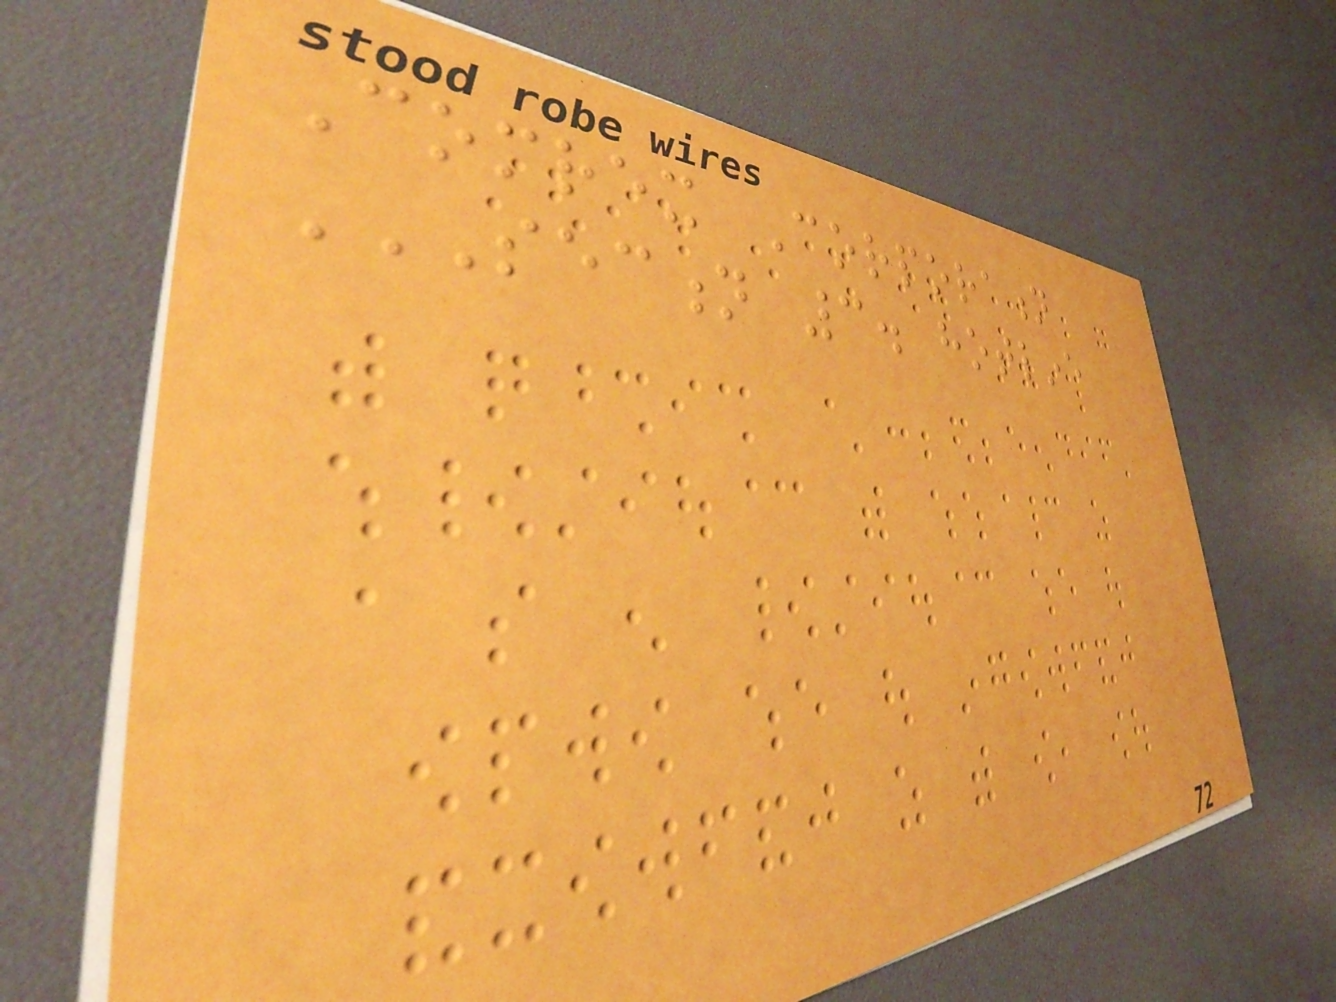Comrex Corporation
SECTION 3. HOTLINE
